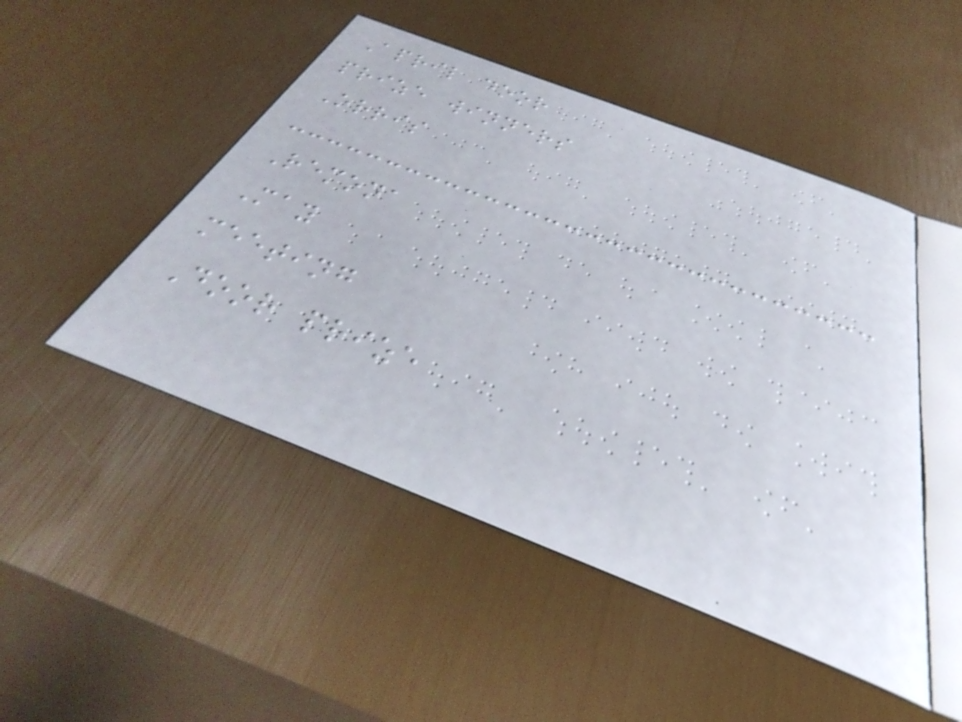April door
prize winners
Orris
Remona
May
meeting
Door prize
